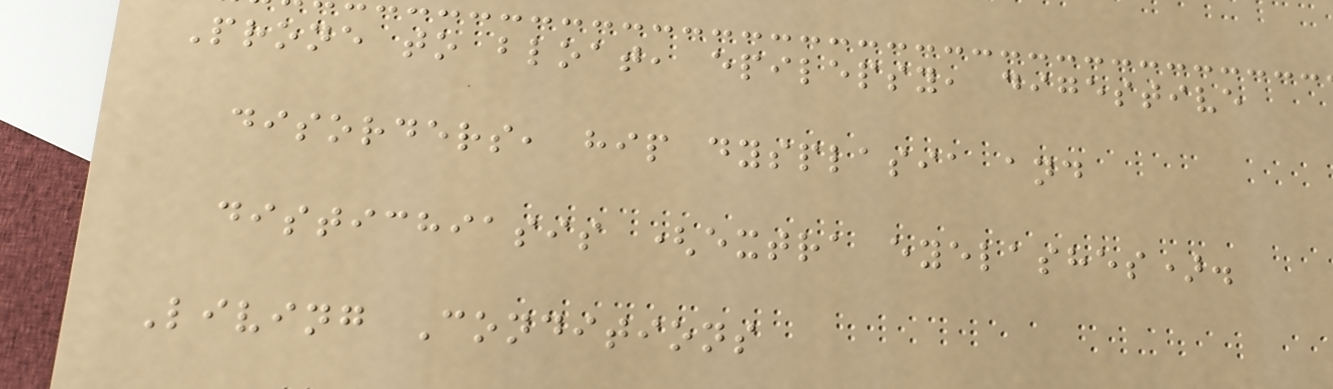Prone to bloat, epilepsy, digestive
disorders, hip dysplasia and
distichiasis (extra eyelashes).
Living Conditions
